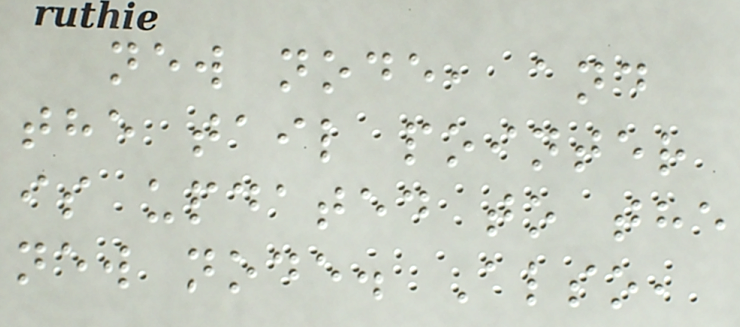new node, and
the tail pointer
is updated to the
new node. Also,
